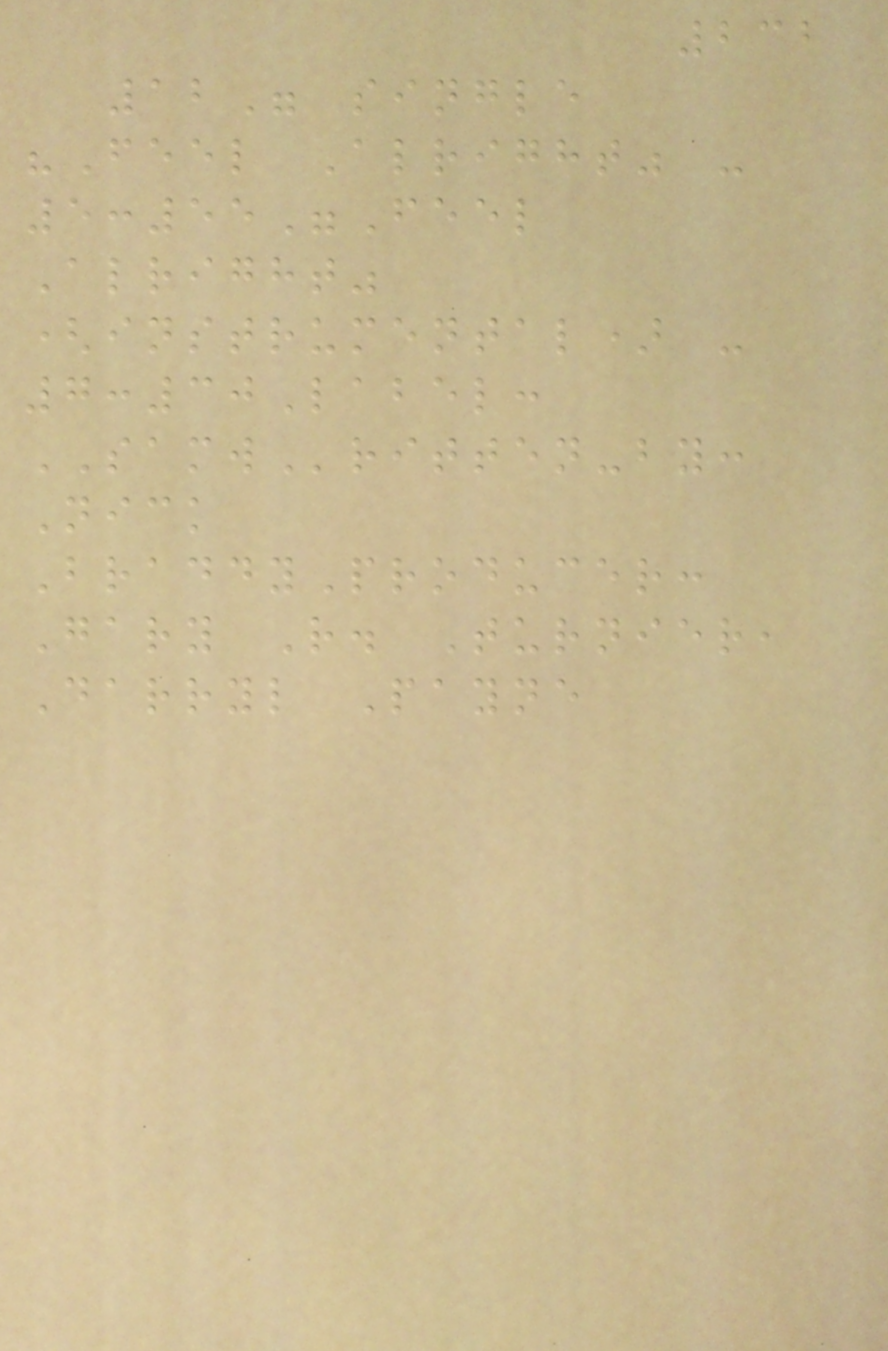232
12" single
"Feel Alright" -
5:55"Feel
Alright"
(instrumental) -
7:30Label:
SAMWritten-by:
Nick
BraddyProducer:
Gary R. Turnier,
Darryl Payne
